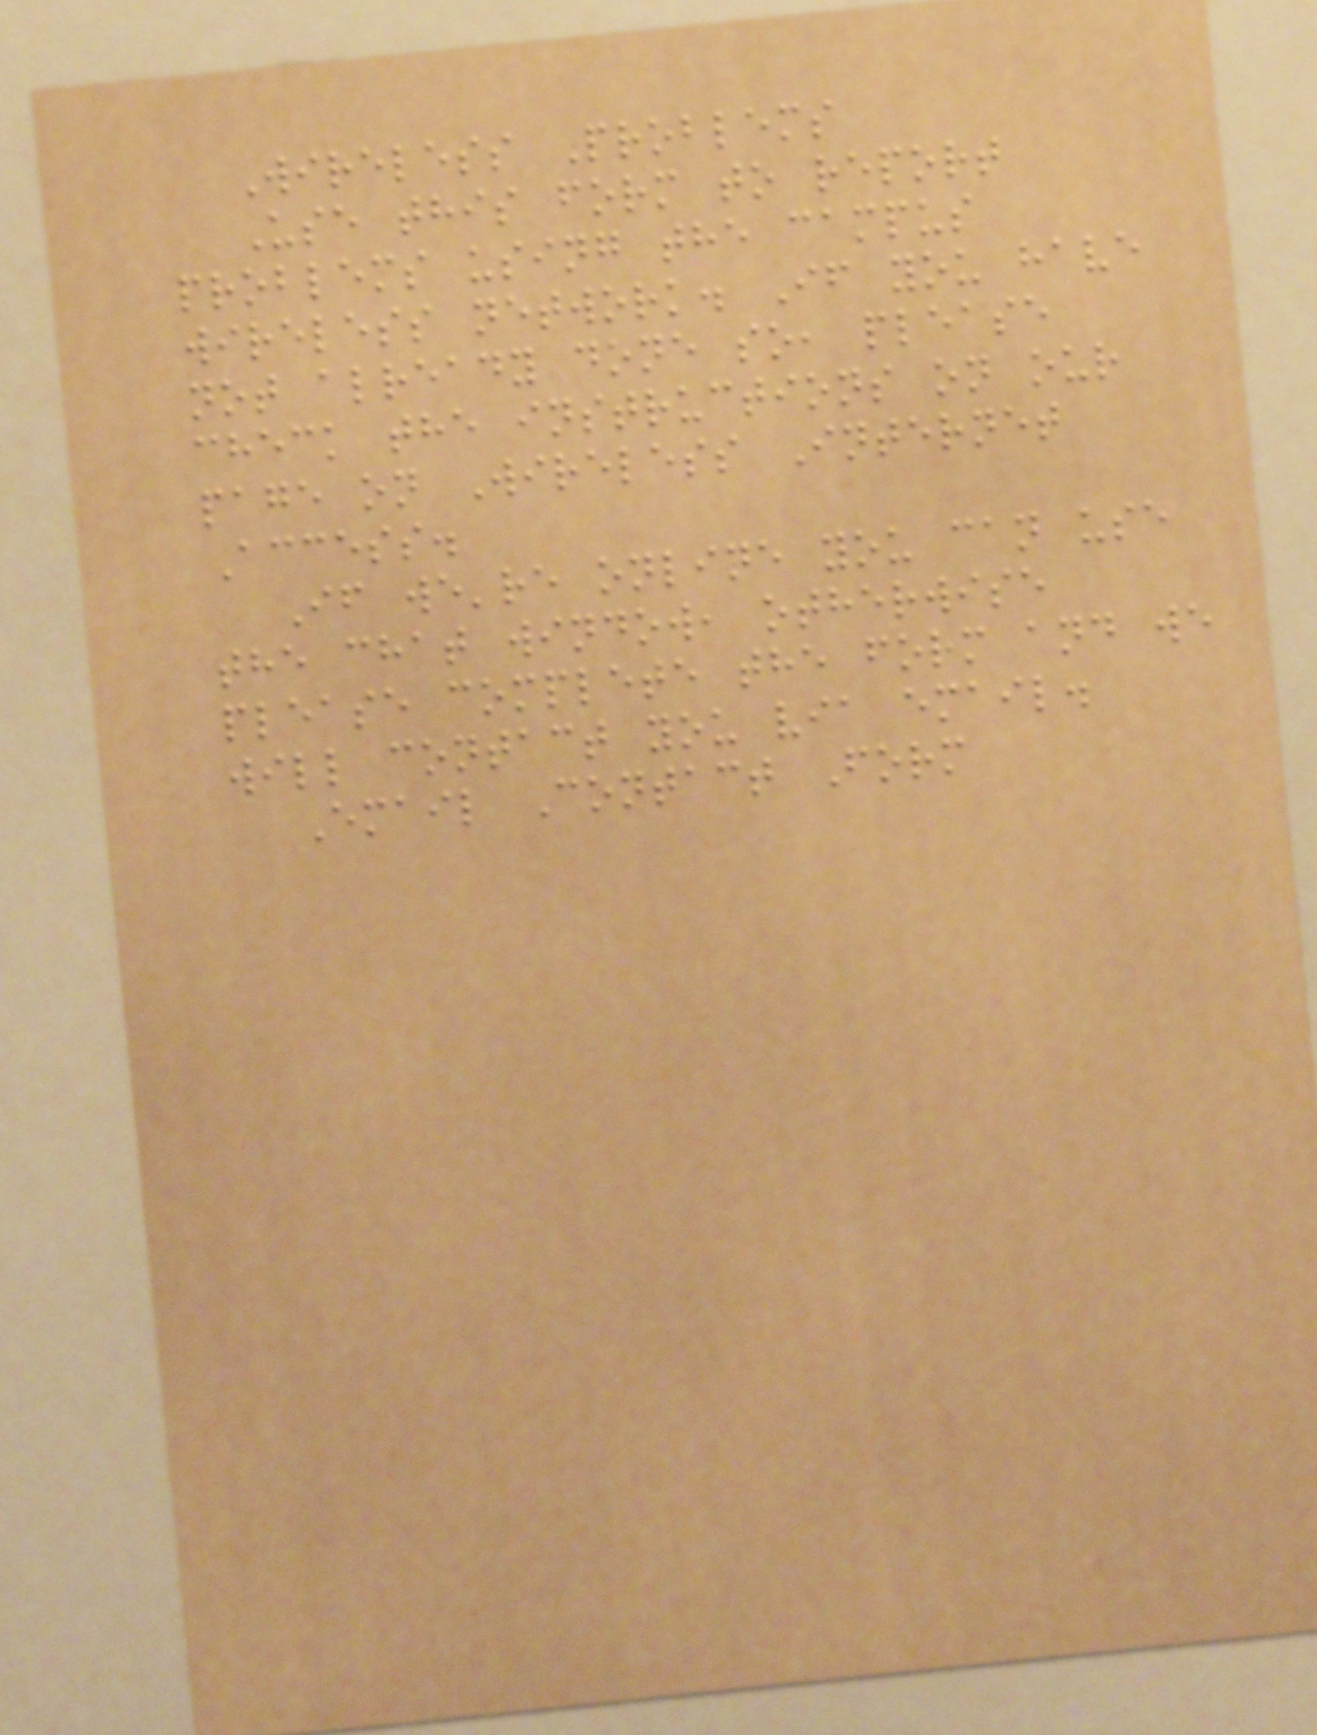Wireless Problems
Use this form to report
problems using the campus
wireless network. If you have
not already done so, please
check the instructions on our
page on Wireless Internet
Access.
If we're online you can use
the chat window, otherwise
please complete the form and we
will contact you via email.
Email Contact Form
